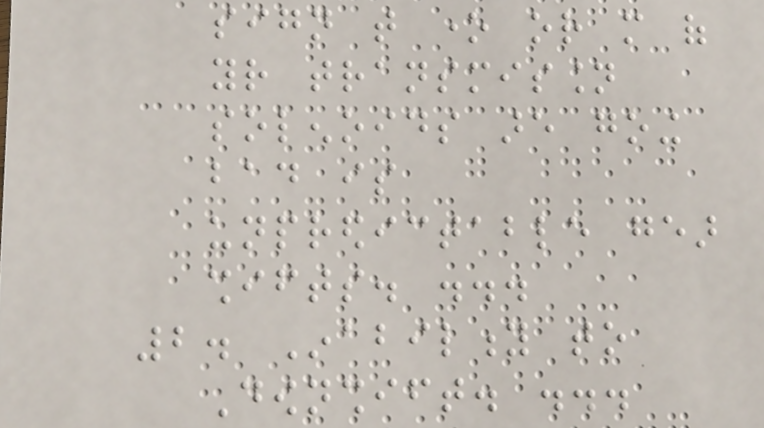sign that one or more of
your transmission
solenoids are going
bad is
unpredictable gear
shifts. ...
2. Inability to
Downshift. ...
